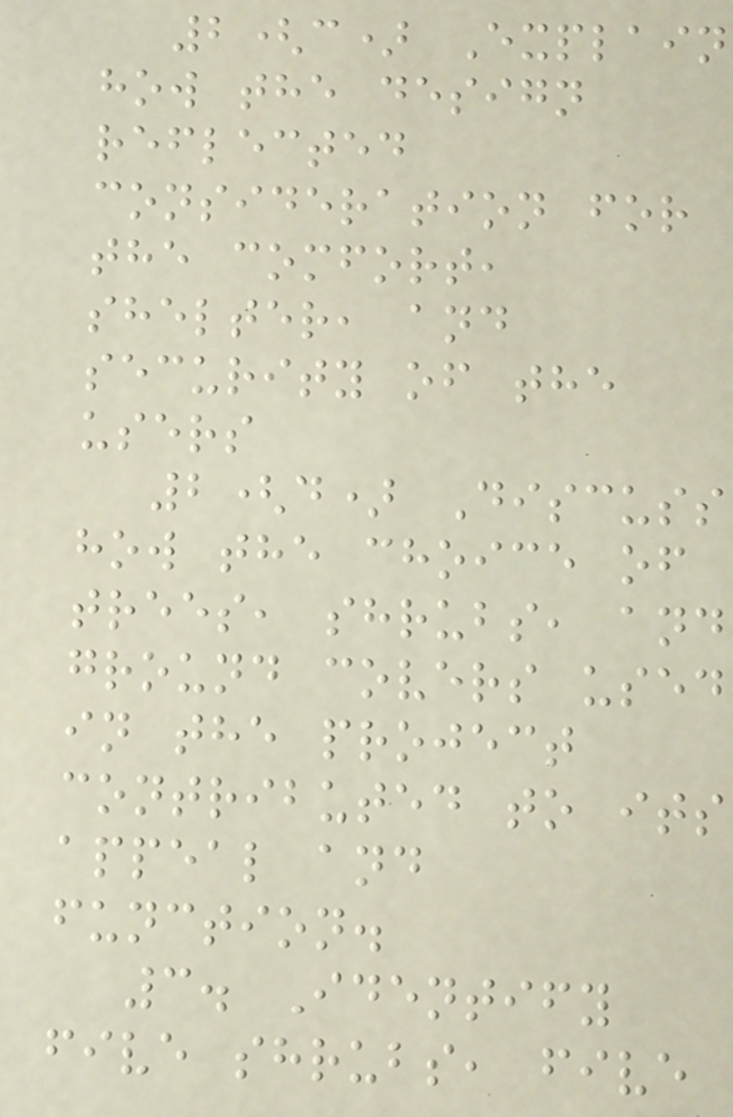2(c) Explain
how the design
reflected
consideration for
the comfort,
shelter, and
security of the
users
2(d) Discuss
how the choice of
trees, shrubs, and
ground covers used
in the project
contributed to its
appeal and
function.
3. Identify
five shrubs, five
